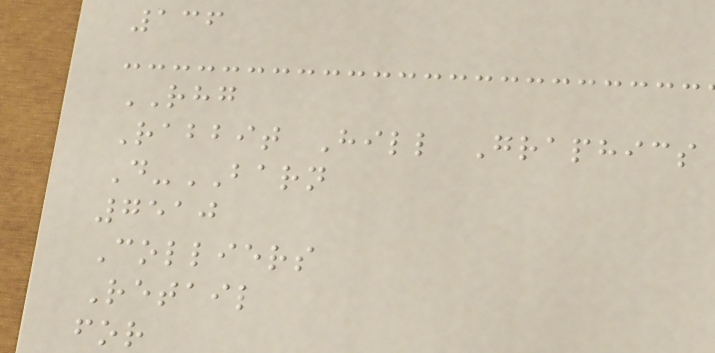136
RHG
Rabbit Hill Graphics
D-BARN
7510
Colliers
Retail
for
